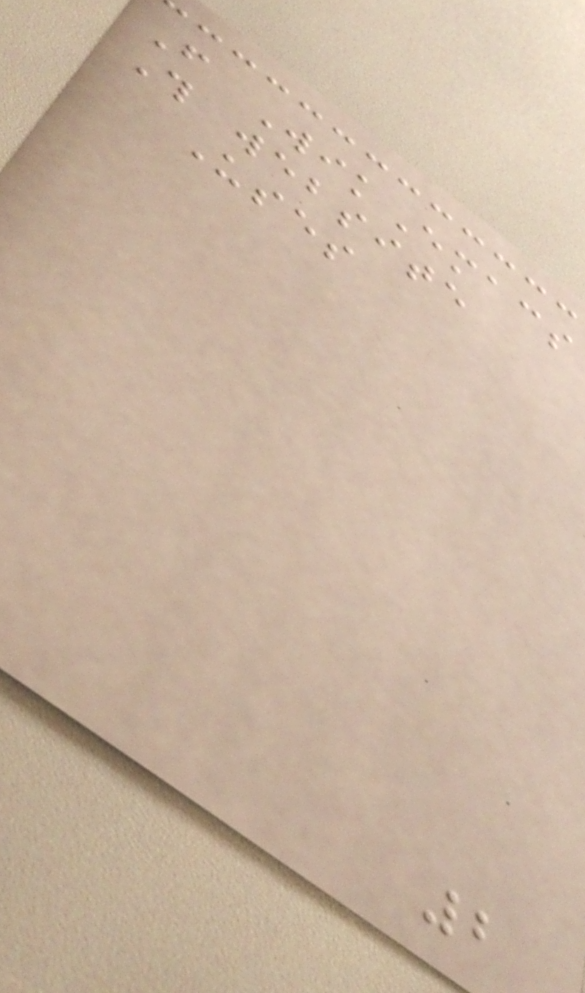From WikEmacs
This website
Uses
2
